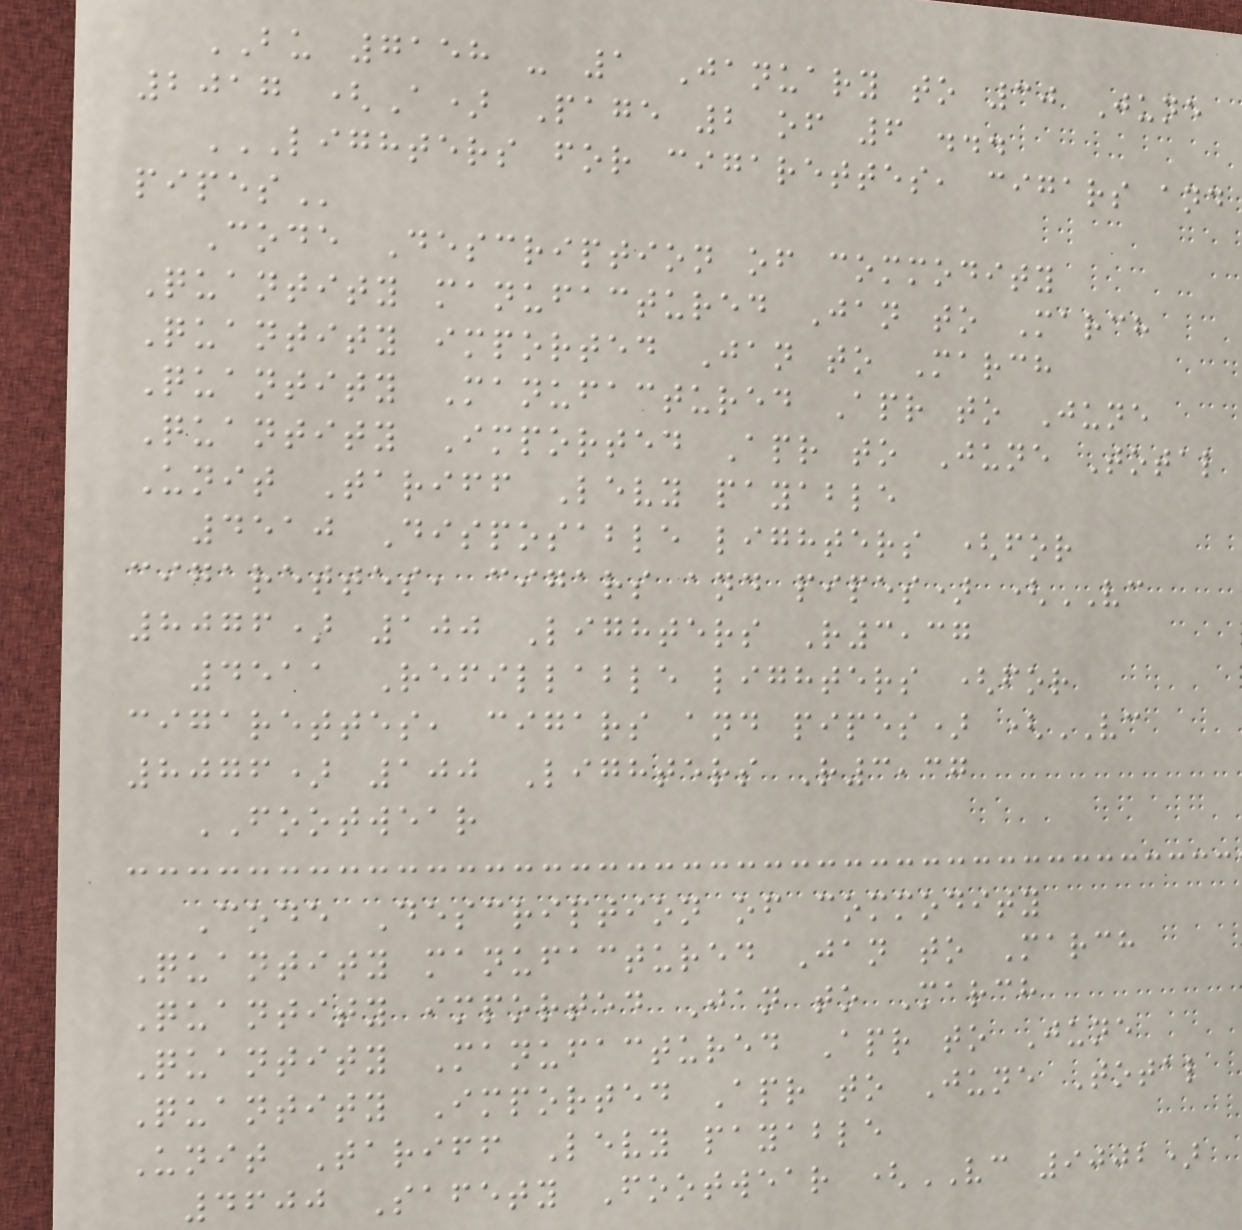BU 7158 - 1 January to 30 June
2017 (A) Page 2 of 6 ...
LIGHTERS FOR CIGARETTES, CIGARS AND
PIPES
Code Description of commodity
Quantity manufactured Jan to March
Quantity imported Jan to March
Quantity Manufactured Apr to June
Quantity Imported Apr to June Total
Unit Tariff Levy payable
4510 Disposable lighters (for
cigarettes, cigars and pipes) (VC
8076) 100 Lighters R3,37
4511 Refillable lighters (for
cigarettes, cigars and pipes) (VC
8076) 100 Lighters R3,37
FOOTWEAR
Code Description of commodity
Quantity manufactured Jan to March
Quantity imported Jan to March
Quantity Manufactured Apr to June
Quantity Imported Apr to June Total
Unit Tariff Levy payable
4600 Safety Footwear (VC 9002)
